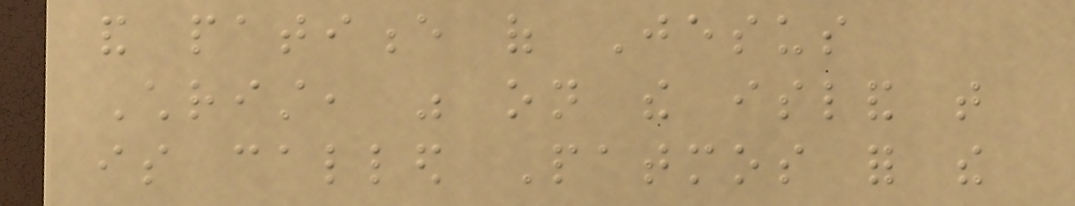and patience of Jesus
Christ, was on the island that
is called Patmos for the
